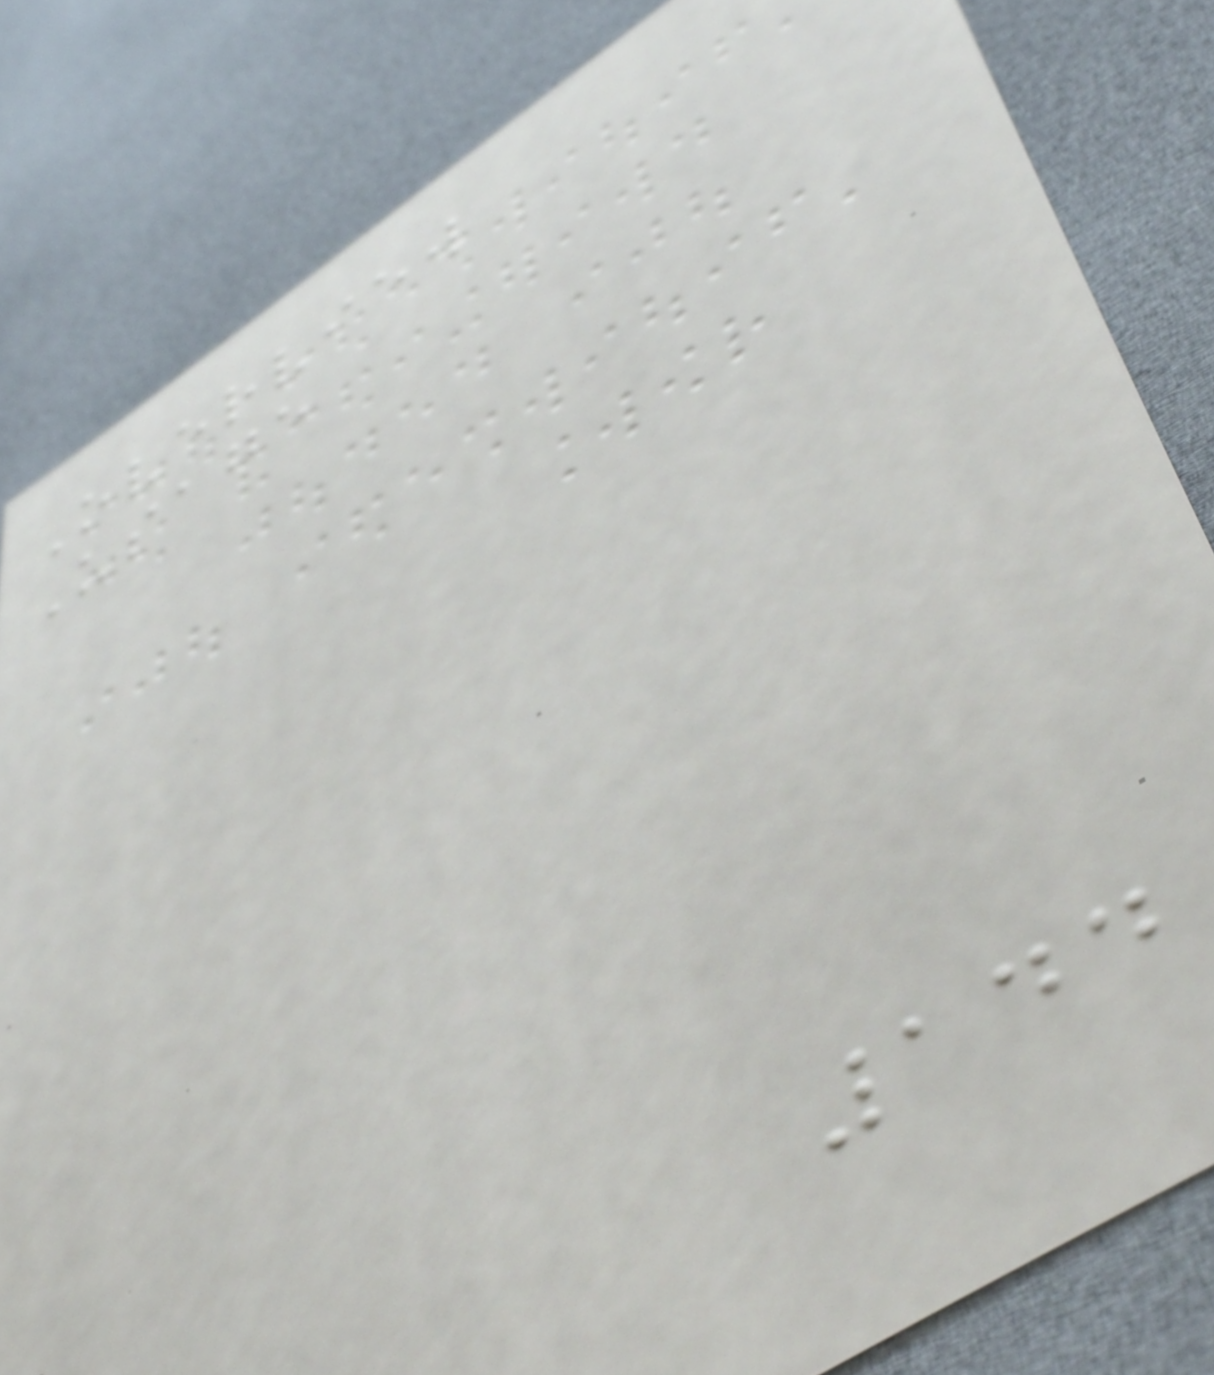Overview
Usage
144
